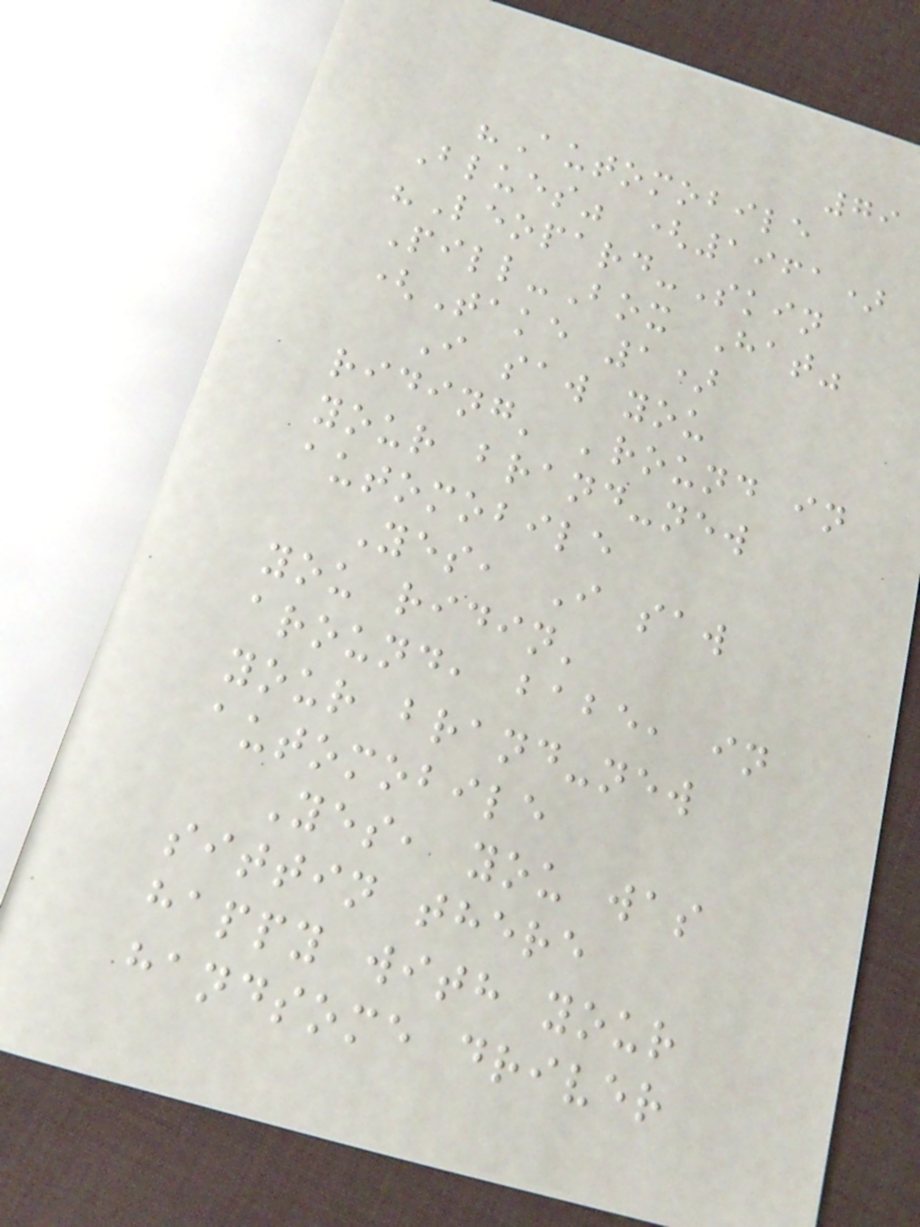79
"Automobile
Blues" (1961)
"Leopard-Skin
Pill-Box Hat"
(Take 1)
I saw you
riding' 'round in
your brand-new
automobile
Yes, I saw
you ridin'
around, babe, in
your brand-new
automobile
Yes, you was
sittin there
happy with your
handsome driver
